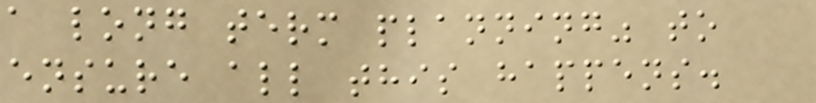a long term planning" to
ensure all this happens.
